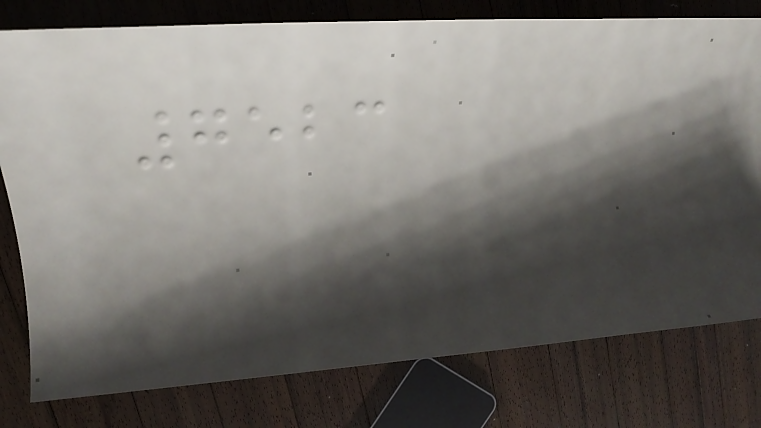7523
